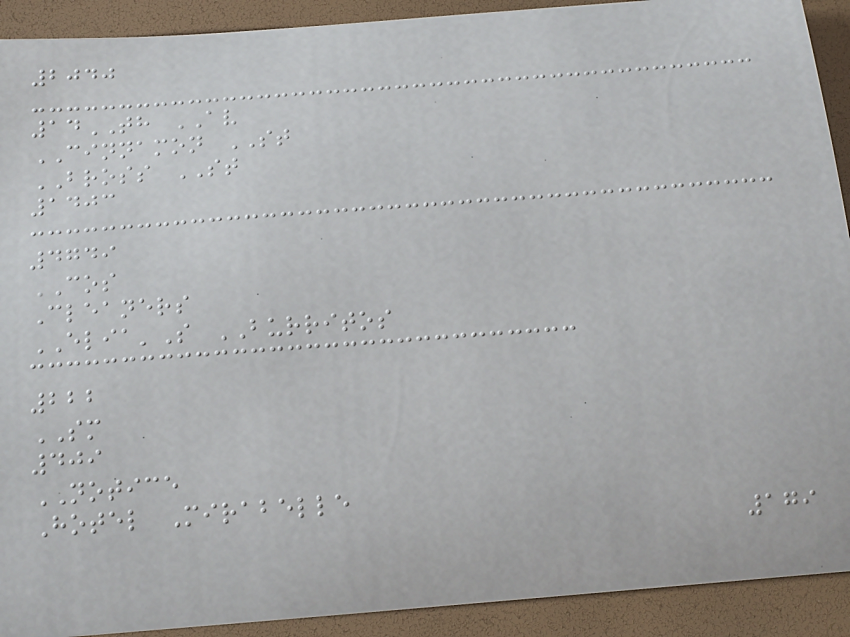2040
14TH AV
CINNAMON ST
BROSS ST
1403
4749
COS
Cleaners
ELIA'S BURRITOS
222
SM
409
NOTICE
Hotel Mirabelle
179
